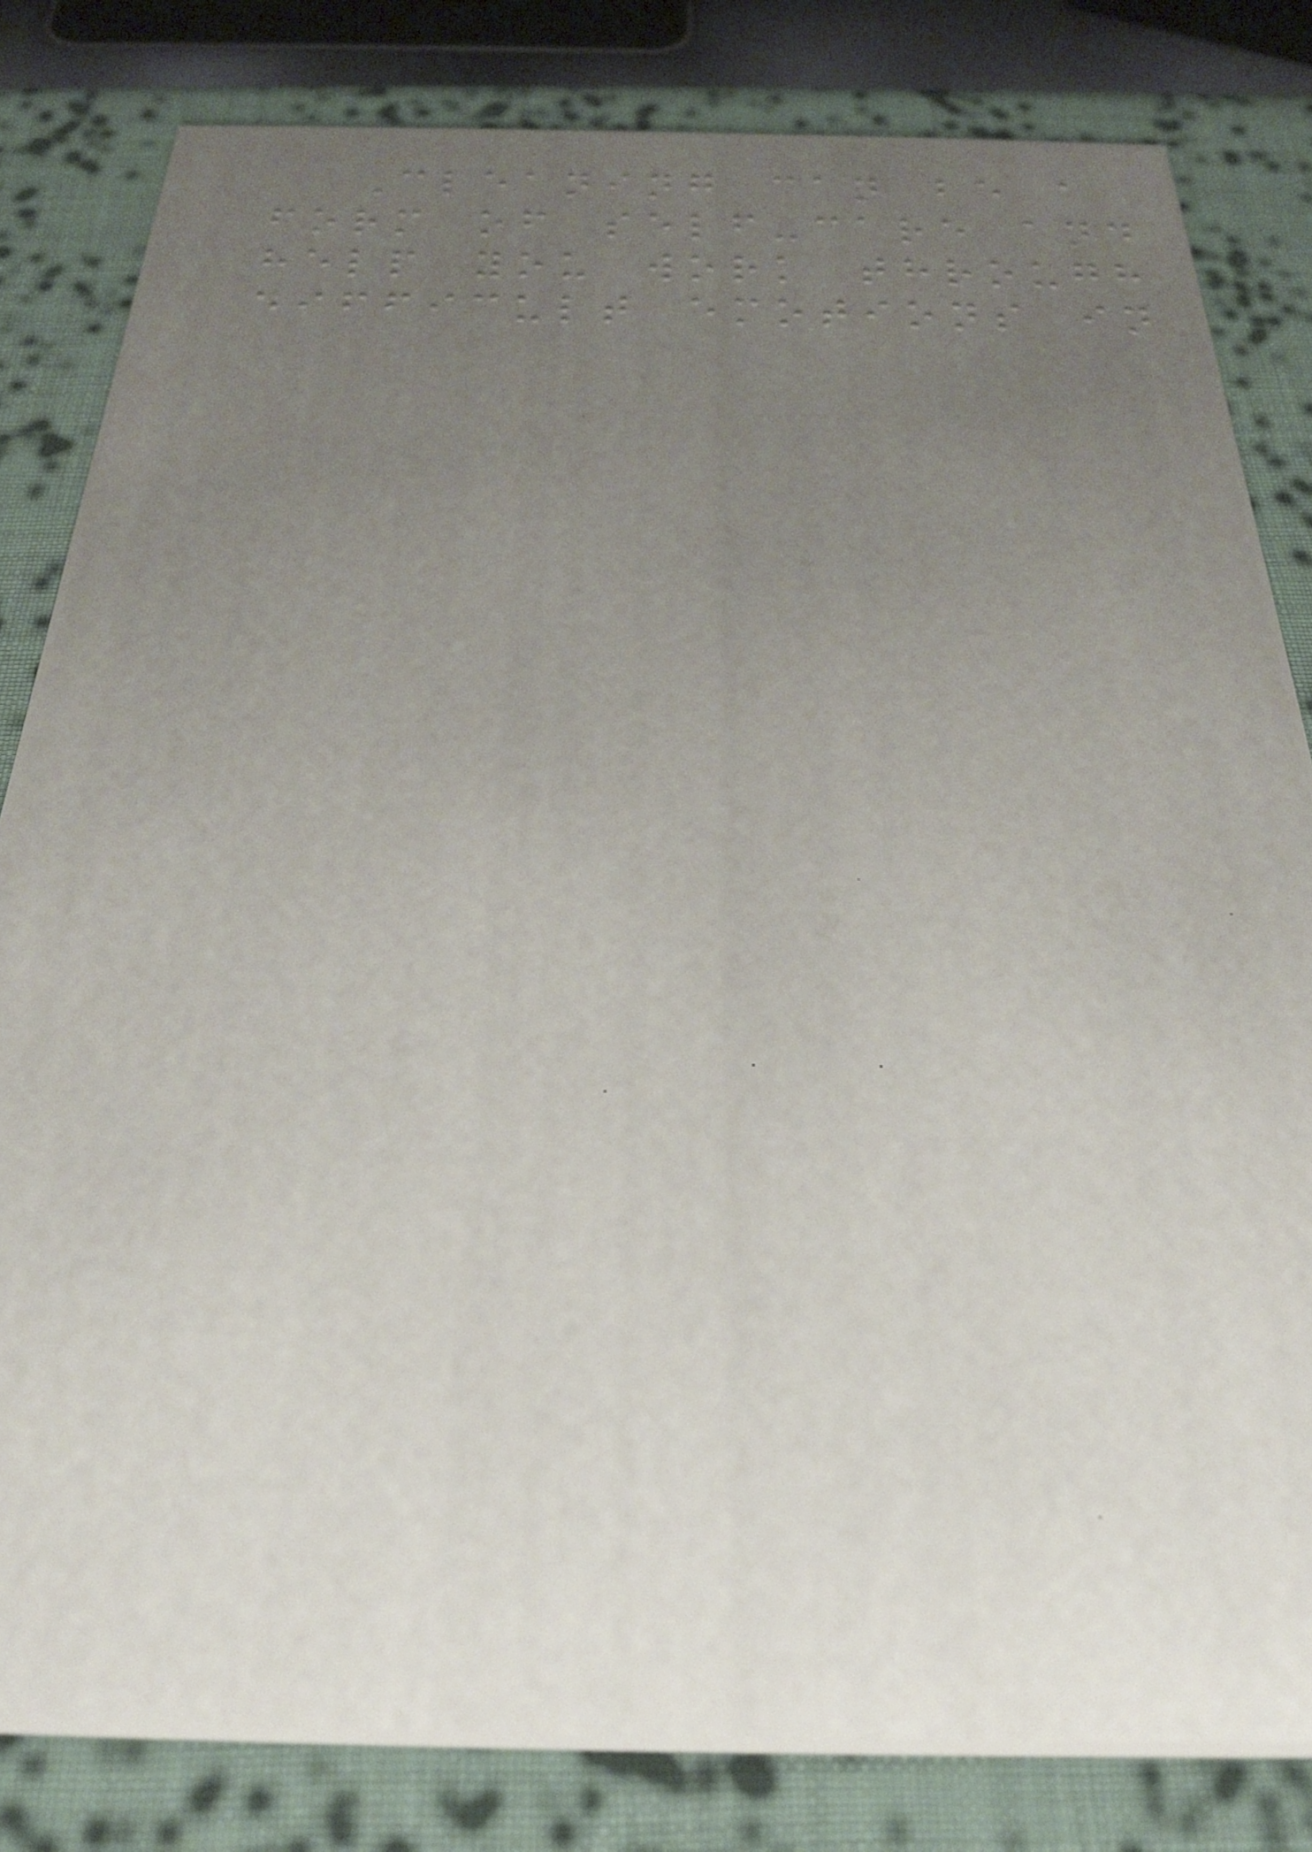Cleaning can be a
form of self-care and
help you work through
difficult emotions in
